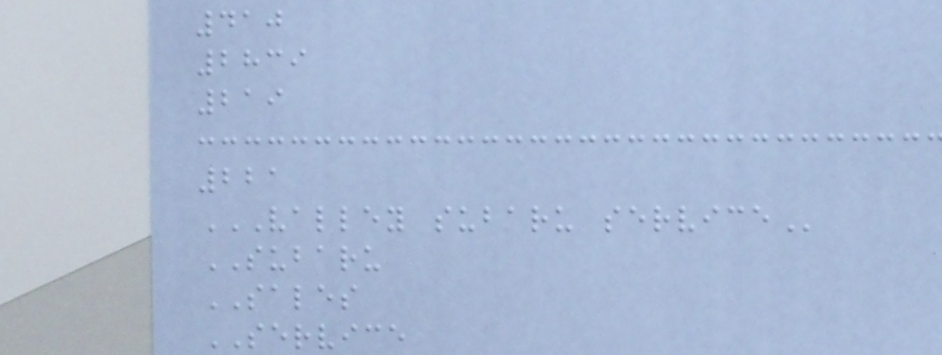410
2839
219
221
VALLEY SUBARU SERVICE
SUBARU
SALES
SERVICE
